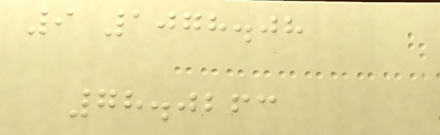9 1078.08
78.0263
